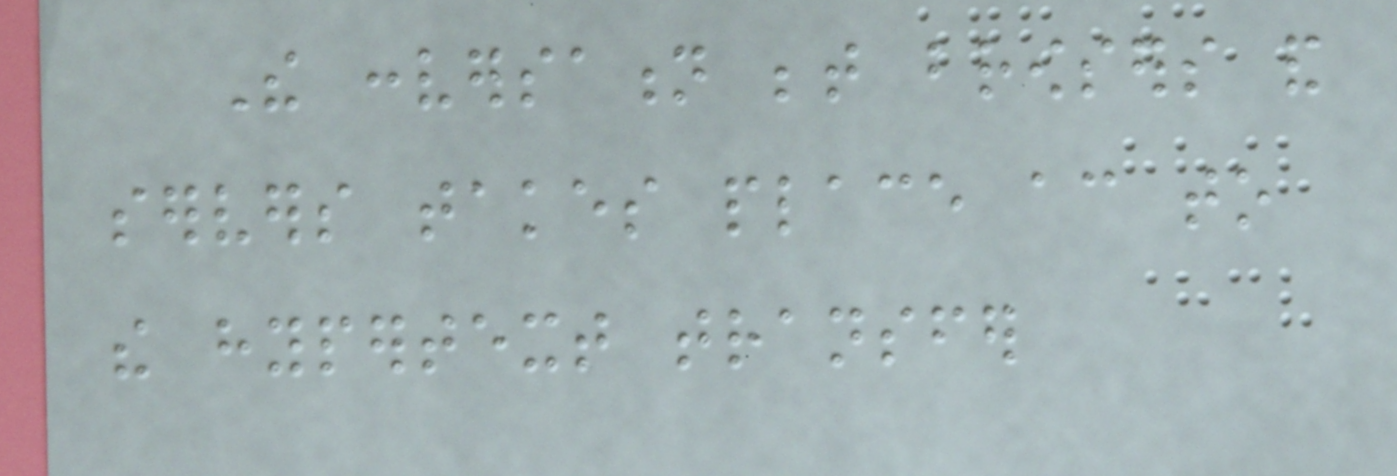The conversation between browsers and
servers takes place according to
the hypertext transfer
